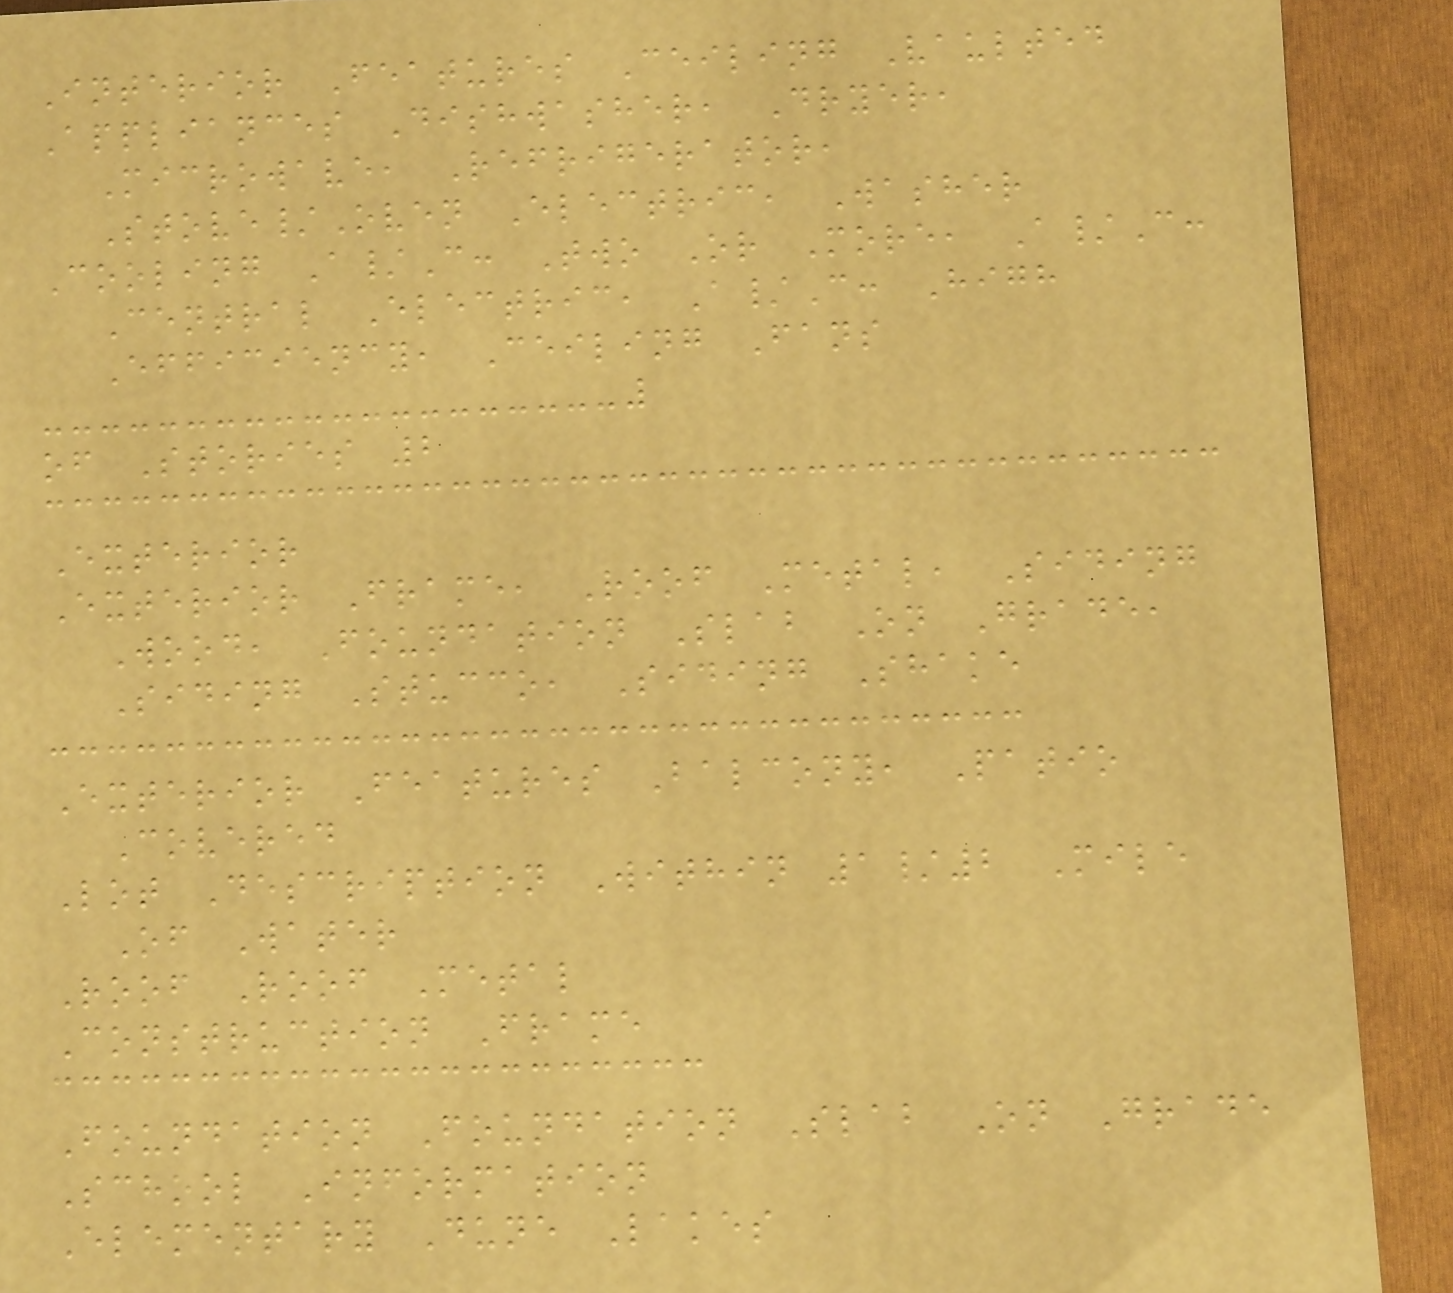Interior Features Ceiling Vaulted
Appliances Dishwasher, Dryer,
Microwave, Refrigerator,
Stove/Oven Electric, Washer
Cooling A/C: Two Or More, A/C:
Central Electric, A/C: High
Efficiency, Ceiling Fans
of Stories 2
Exterior
Exterior Frame, Roof Metal, Siding
Wood, Foundation Slab On Grade,
Siding Stucco, Siding Shake
Exterior Features Balcony, Patio
Covered
Lot Description Within 1/2 Mile
Of Water
Roof Roof Metal
Construction Frame
Foundation Foundation Slab On Grade
School Information
Elementary Dune Lakes
